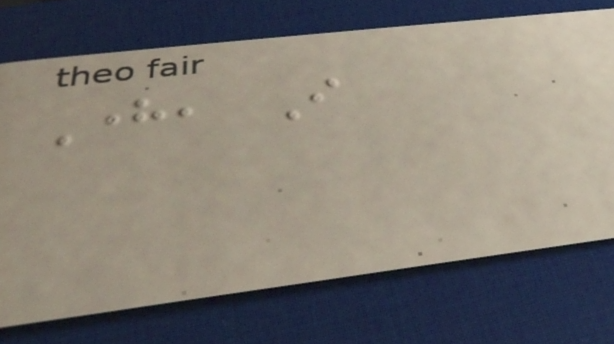Here, I
